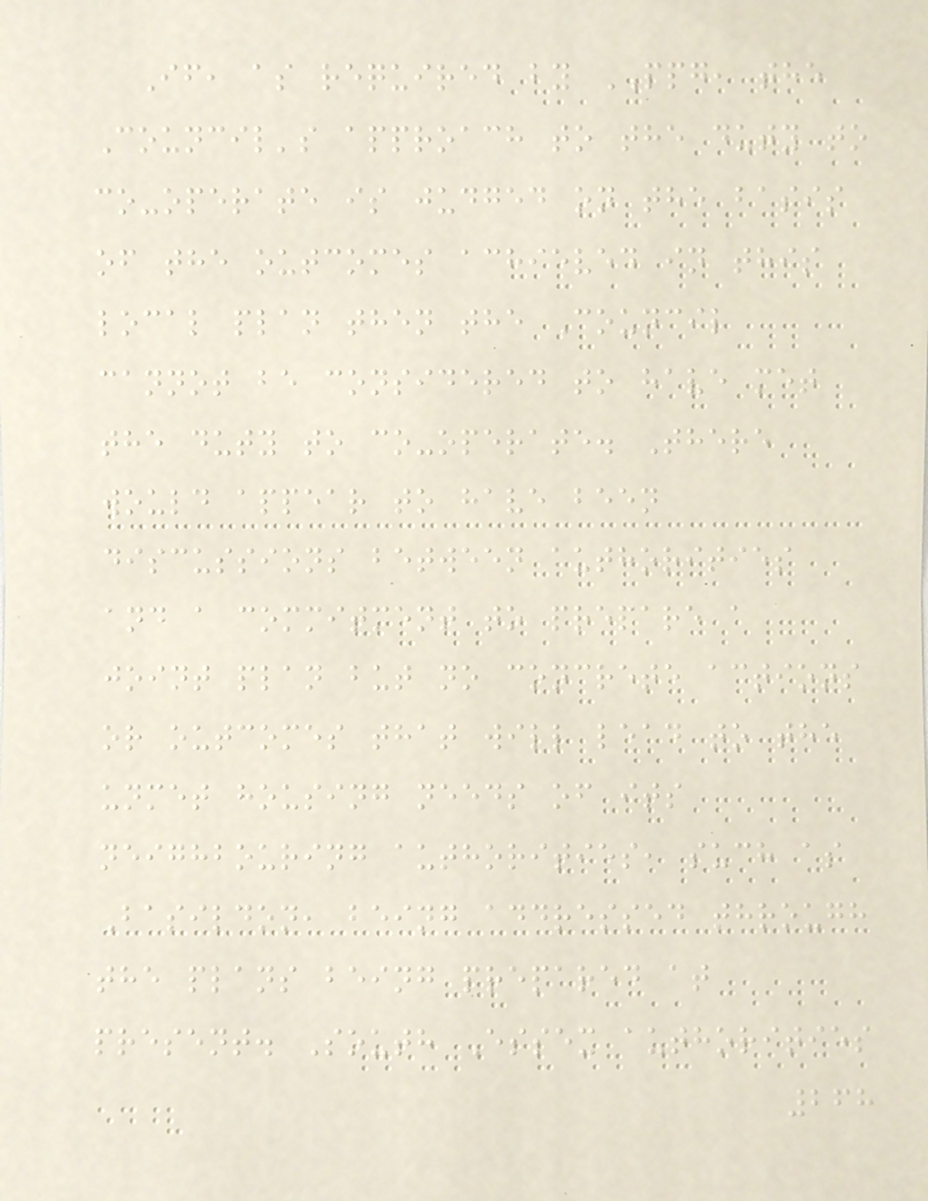If, as required by PPG, the
Council's approach to the duty to
co-operate is judged on the basis
of the outcomes achieved in this
local plan then the Council
cannot be considered to have met
the duty to co-operate. There
would appear to have been
discussions between authorities
and a commitment to prepare a
joint plan but no concrete actions
or outcomes that will lead to the
unmet housing needs of its
neighbouring authorities, such as
Basildon, being addressed through
the plans being prepared at
present. South Essex authorities
268
